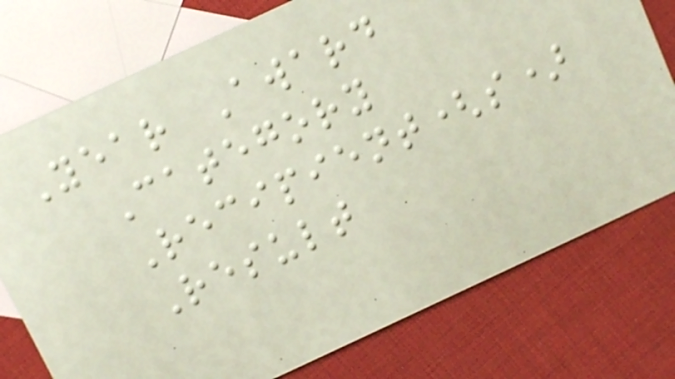Year Award
Category
Recipient(s)
Result
